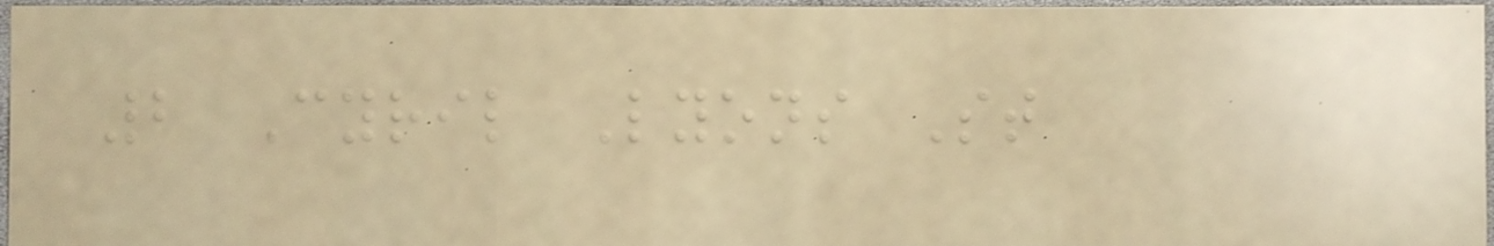2 Cyril Lyons St
